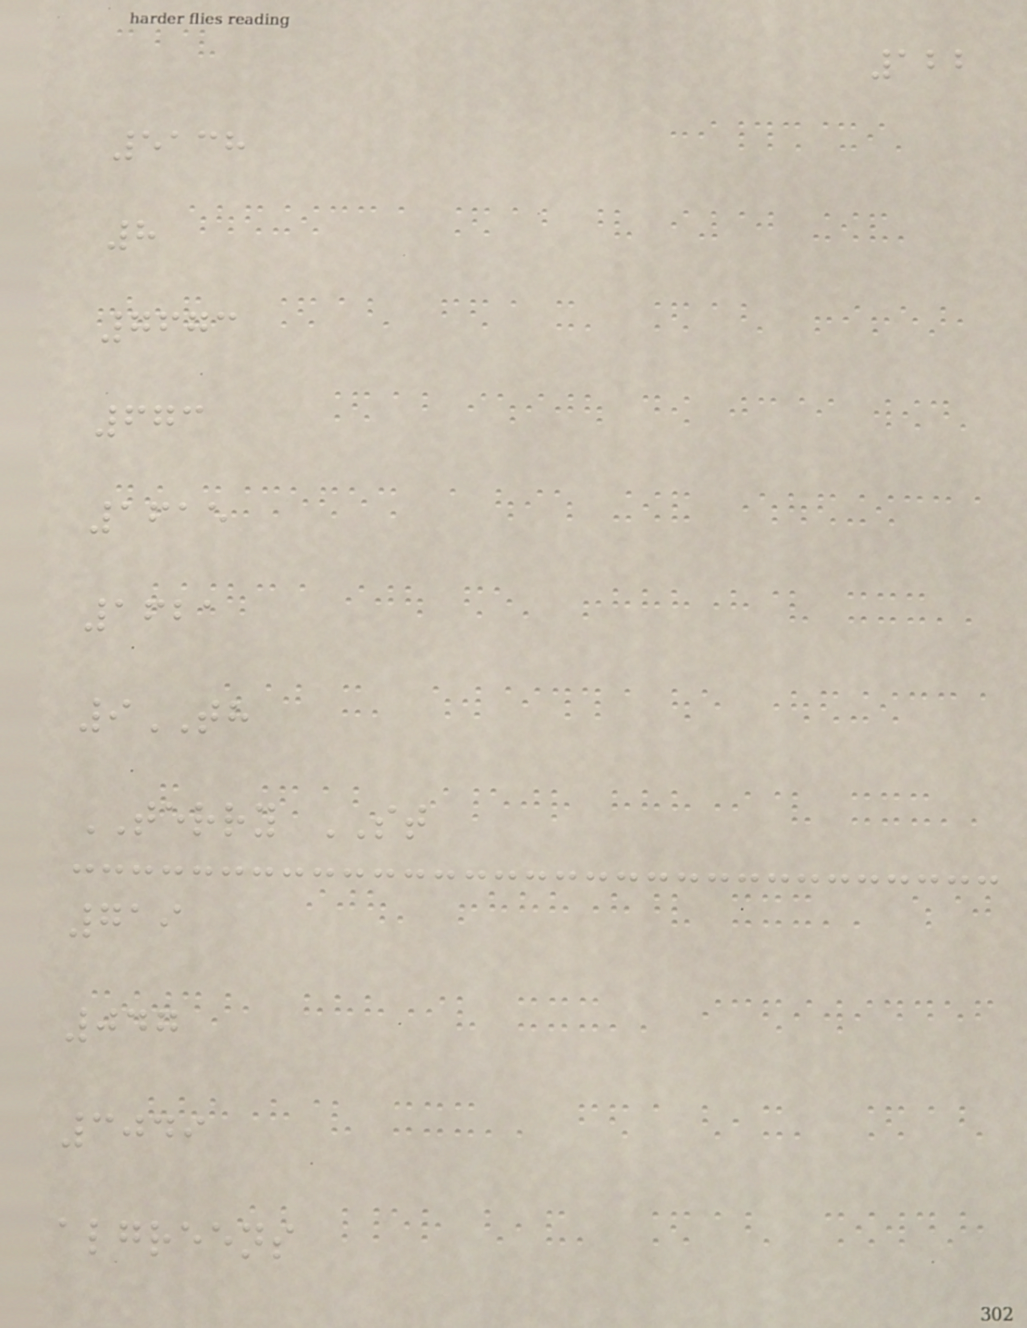122
5138
8
7673
673
1615
1621
9TH
TERRY ST
719
047
3049
algreens
